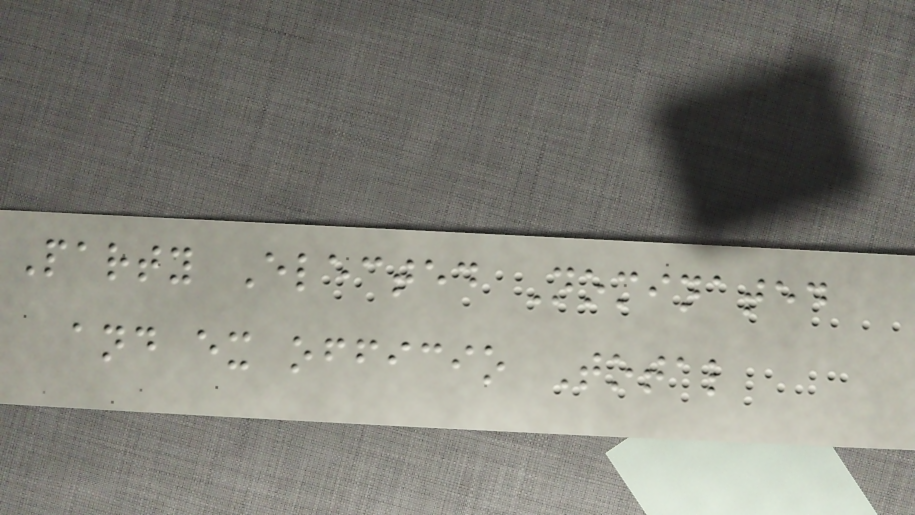Party Elected Nominated
and ex officio Total
